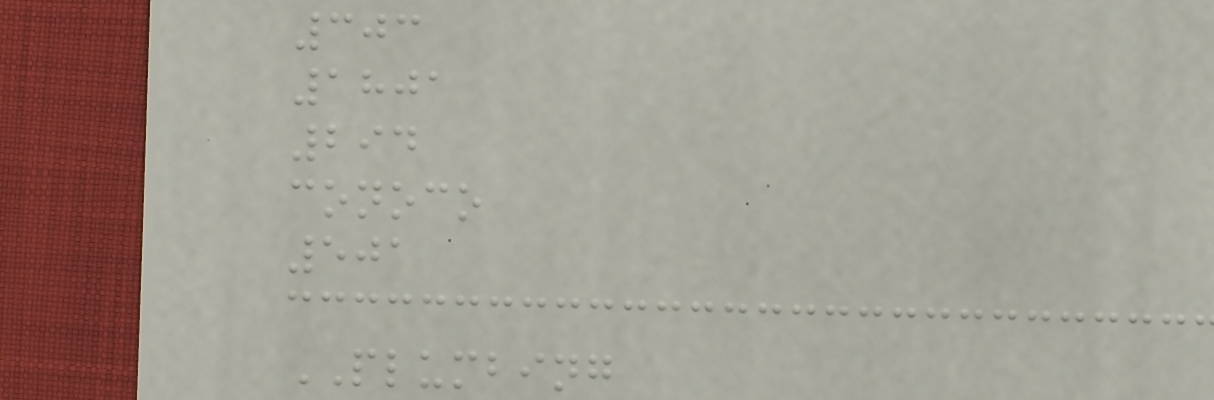303
1801
294
conoco
501
PLUMBING
